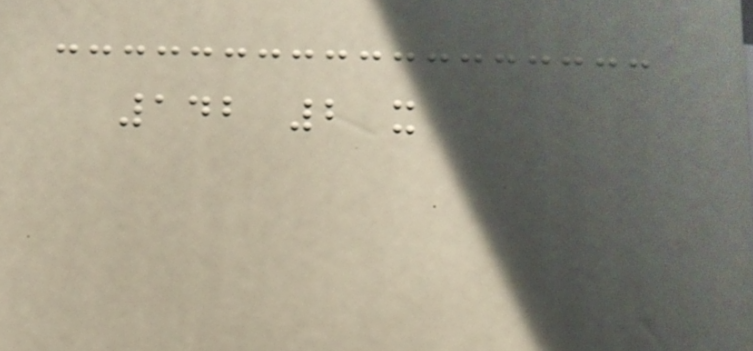142 2 x
